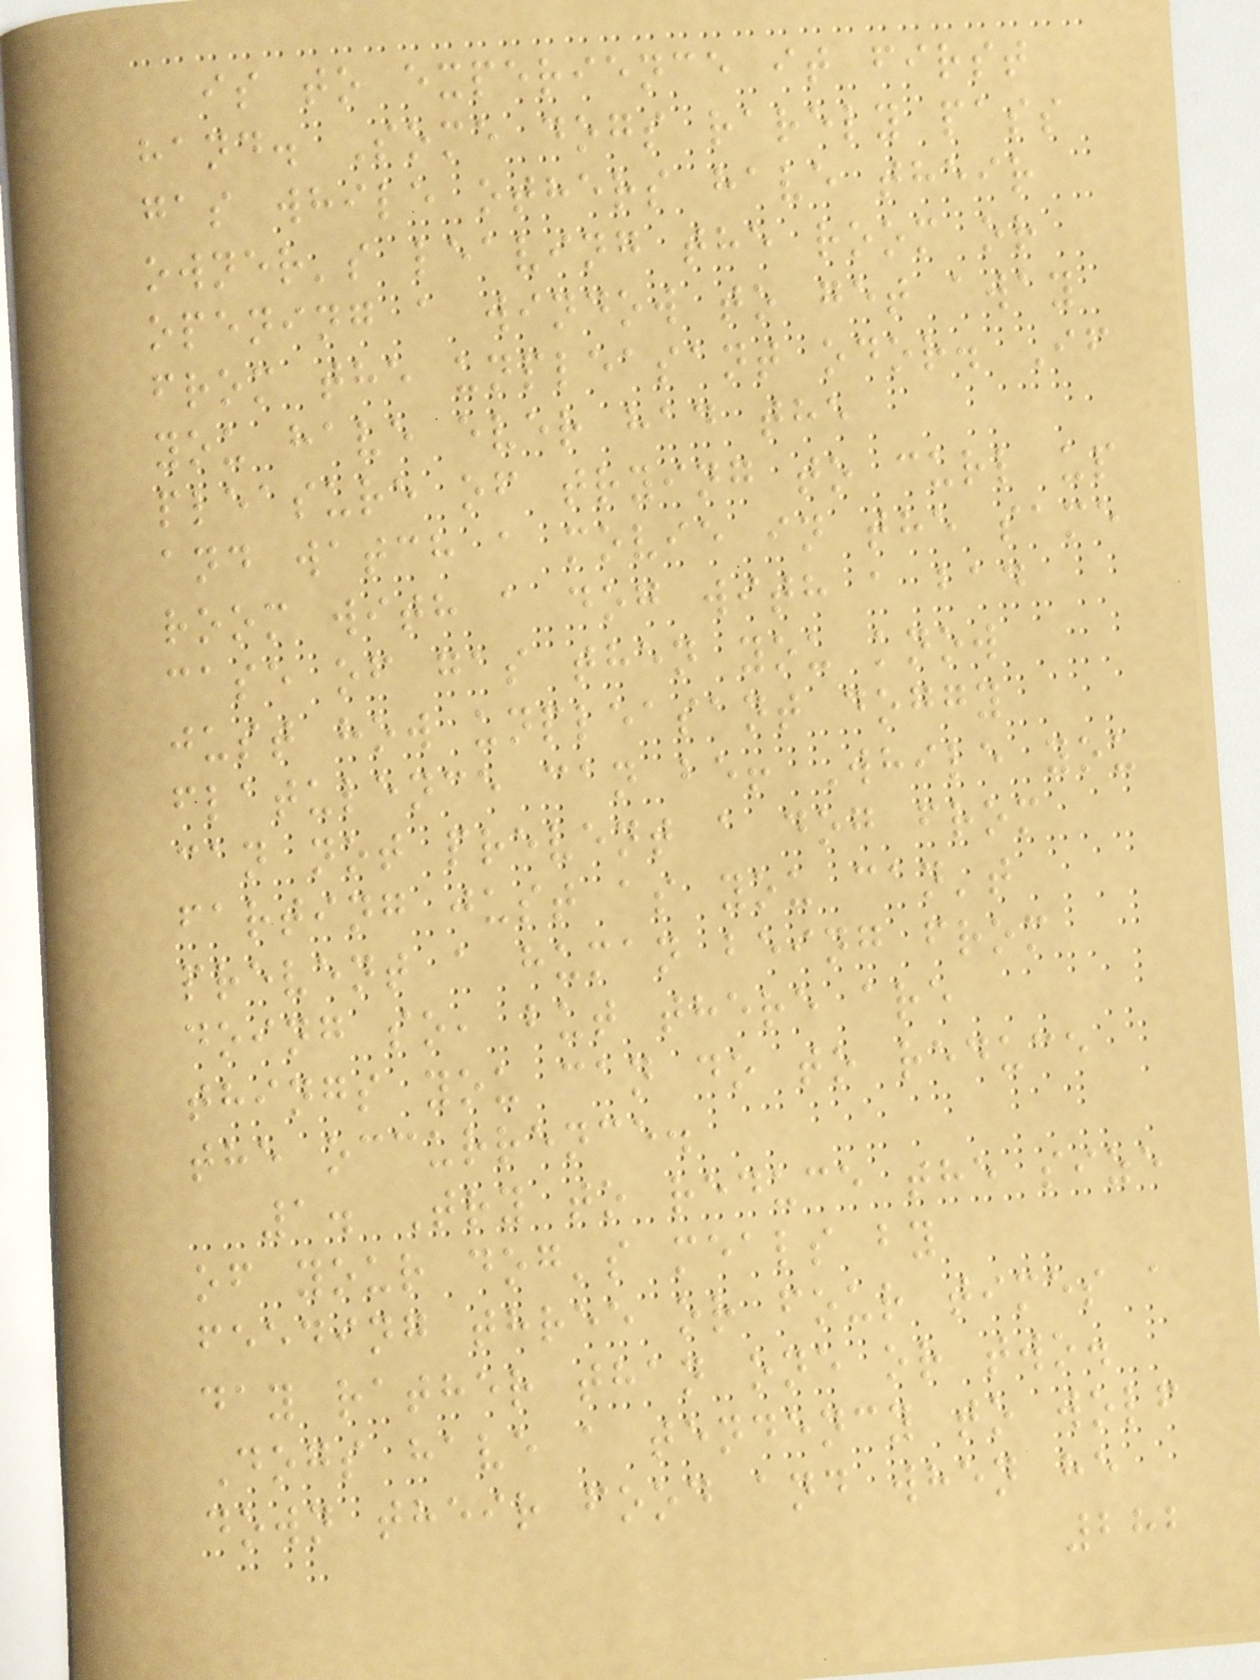is to experience it first
hand. Some dogs rarely pass
gas while others have their
owner's leaving the room or
opening a window to get away
from the unpleasant odor. If
you have ever had the
pleasure of trying to curl up
and watch a movie in the same
room with a dog with a bad
case of gas then you know
just how unpleasant doggy
flatulence can be! While you
can not prevent a dog from
farting just as you can't
prevent a human being from
doing so, but there are
things you can do to reduce
the occurrence.
1. Try to reduce the size
of your dog's meals by
feeding three or four times a
day rather than one or two.
Dogs have a tendency to wolf
down their food and when he
282
